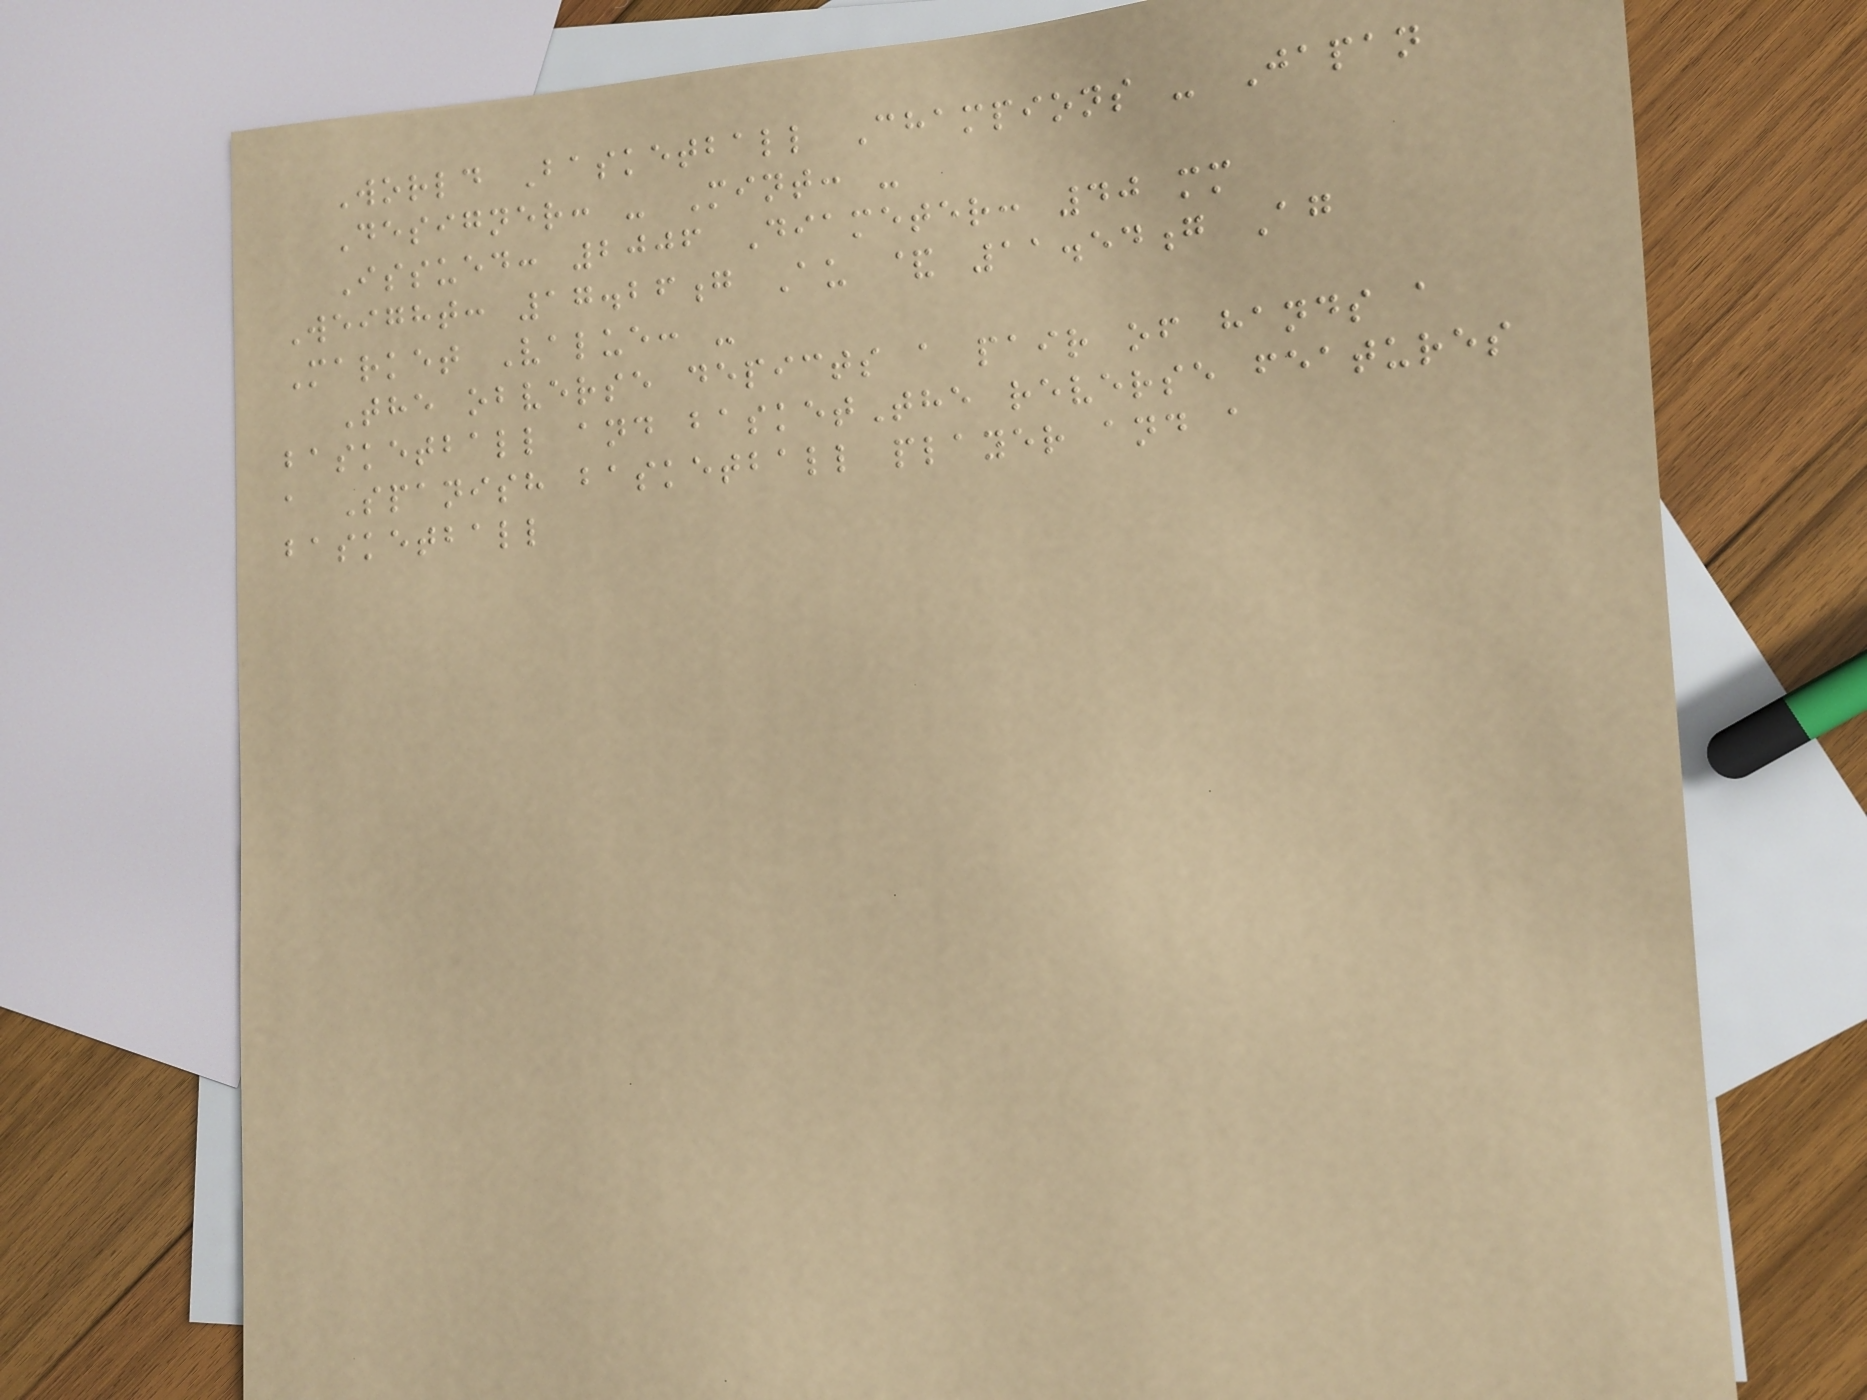World Basketball Champions - Japan
Designer: - Mint: -
Issued: 2006 Diameter: 40 mm
Weight: 17.26g Au & 11.54g Ag
Market Value: -
The obverse depicts a pair of hands a
basketball and basketThe reverse features
a Spanish basketball player and a
basketball
